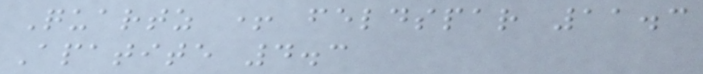Quartz + feldspar 11.3
Apatite 4.3
